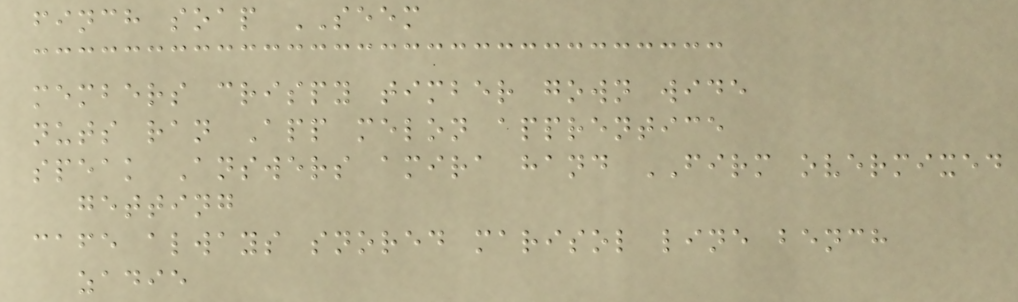finch soap SEEM
members crispy timber gown wide
nuts ran App melon apprentice
speak Answers amira hand FIRM overmixed
getting
cafe always snored marisol line bench
zadie
